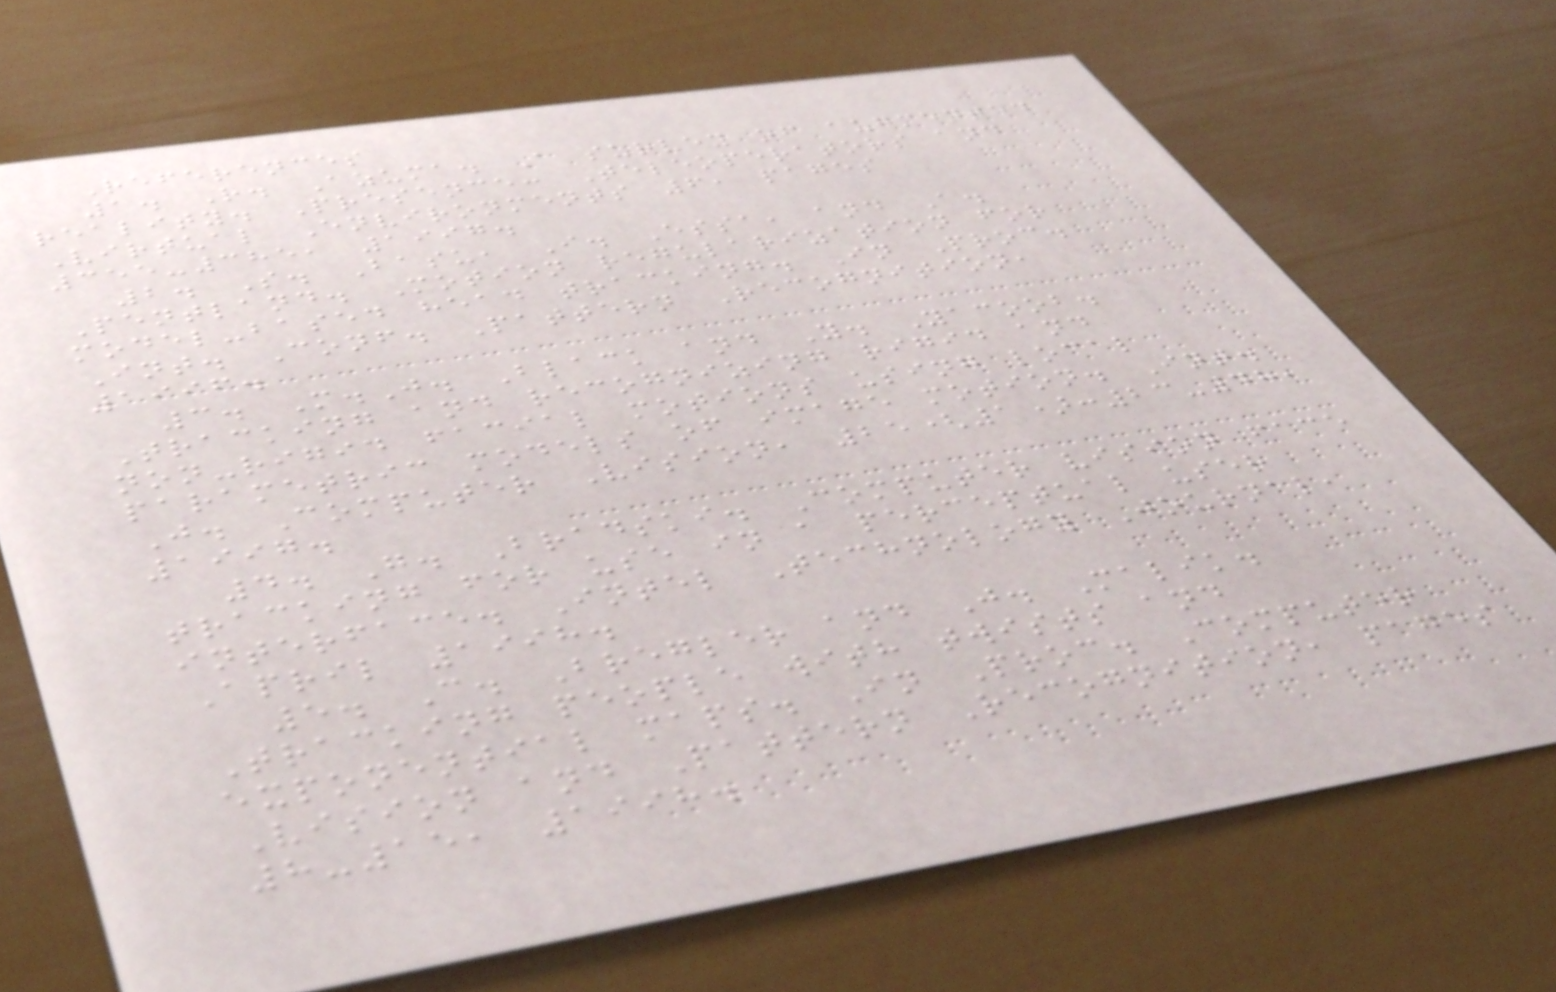References
1. R. Azuma. A survey of augmented
reality. Presence: Teleoperators and
Virtual Environments 6, pages
355-385, 1997.
2. S. Basu, I. Essa, and A.
Pentland. Motion regularization for
model-based head tracking. In Proc.
Int. Conf. Pattern Recognition,
1996.
3. M.J. Black and Y. Yacoob.
Tracking and recognizing rigid and
non-rigid facial motions using local
parametric models of image motion. Int.
J. Computer Vision, 25(1):23-48,
1997.
4. G. Bradski. Computer vision face
tracking for use in a perceptual user
interface. Intel Technology Journal,
April 1998.
5. C. Bregler and J. Malik.
Tracking people with twists and
exponential maps. In Proc. Computer
Vision and Pattern Recognition, pages
8-15, 1998.
